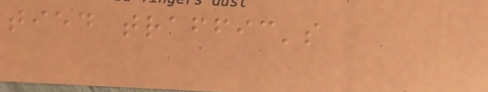tied traffic's
